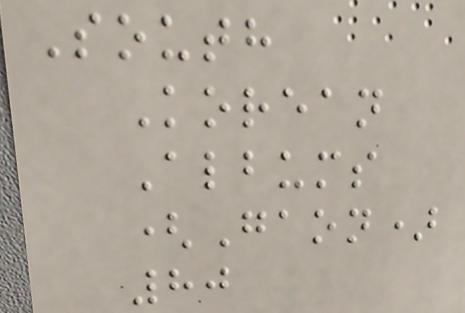South
Korean
Albums
(Gaon)
80
